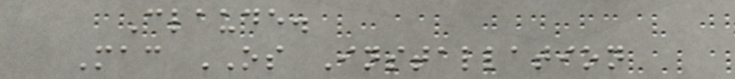Claude.
Mac OS Installation
